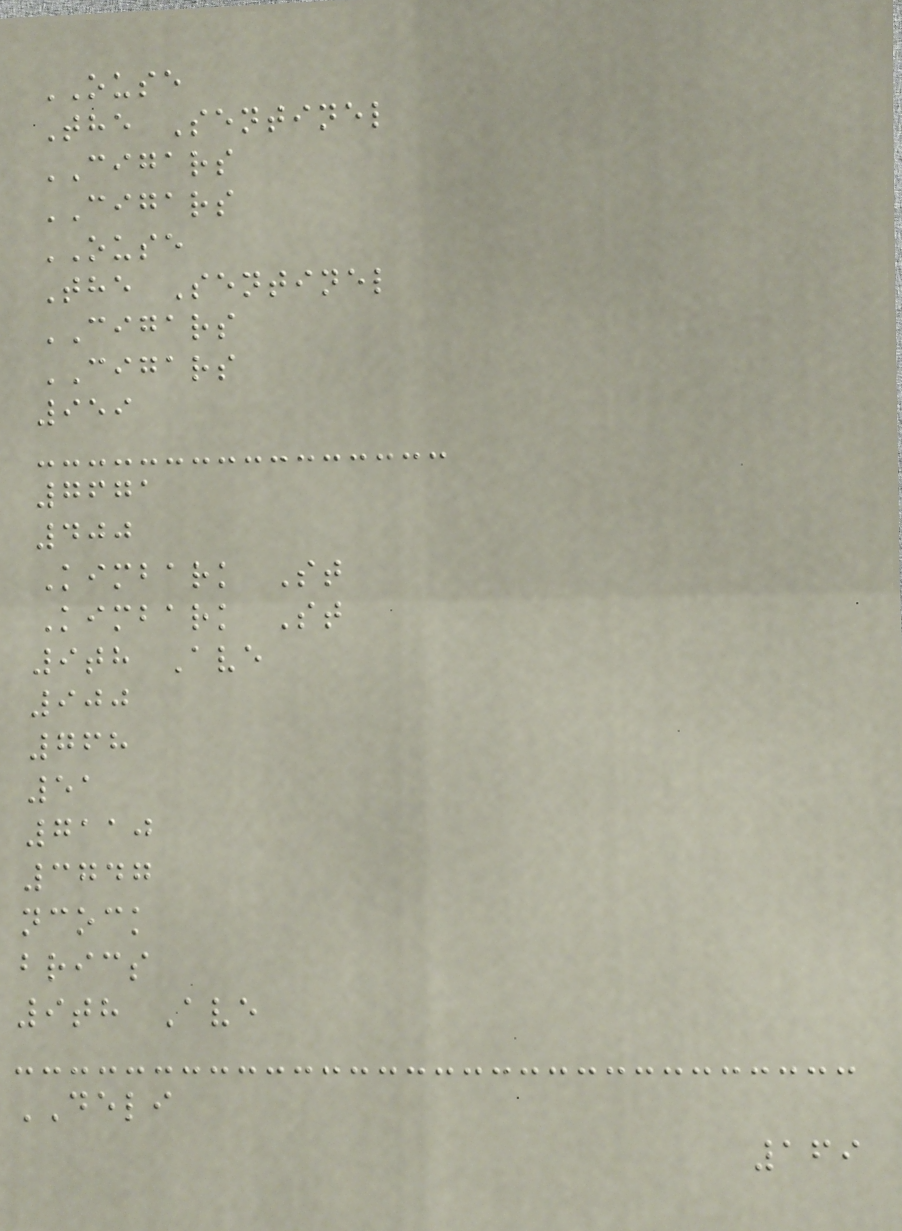OUSE
The Sentinel
CIGARS
CIGARS
OUSE
The Sentinel
CIGARS
CIGARS
959
7671
400
Kimbark St
Kimbark St
9th Ave
900
768
51
7110
3747
ncock
brics
9th Ave
DELI
169
